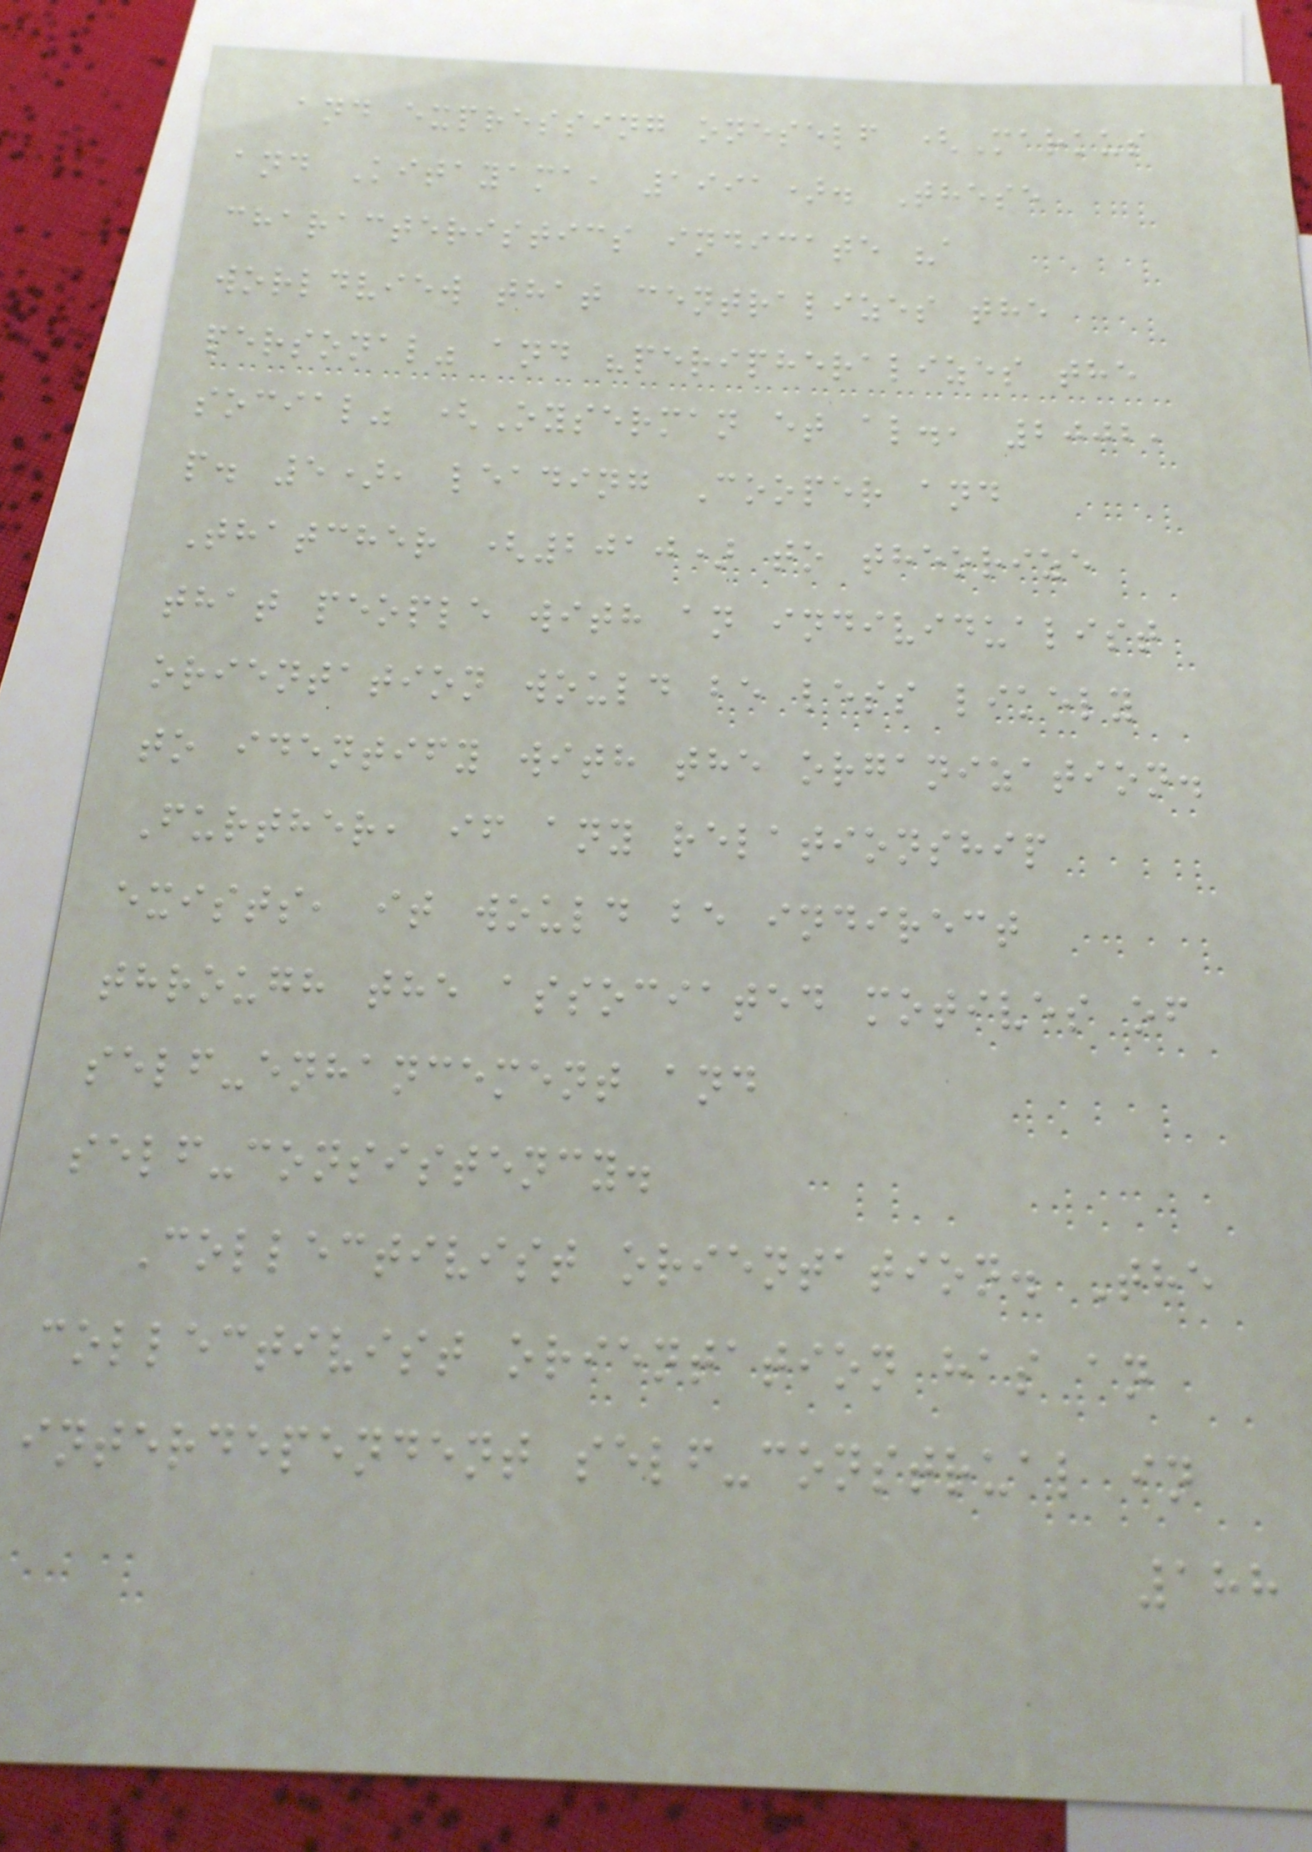and expressing oneself (Markus
and Kitayama, 1991). These
characteristics indicate "a
worldview that centralizes the
personal" and "peripheralizes the
social" (Oyserman et al., 2002,
p. 5), leading Cooper and
Thatcher (2010) to theorize
that people with an individualist
orientation would be less likely
to identify with the organization.
Further, if any relationship
exists, it would be indirect
through the associated motives of
self-enhancement and
self-consistency.
Collectivist orientation. The
collectivist orientation has an
interdependent self-construal in
188
